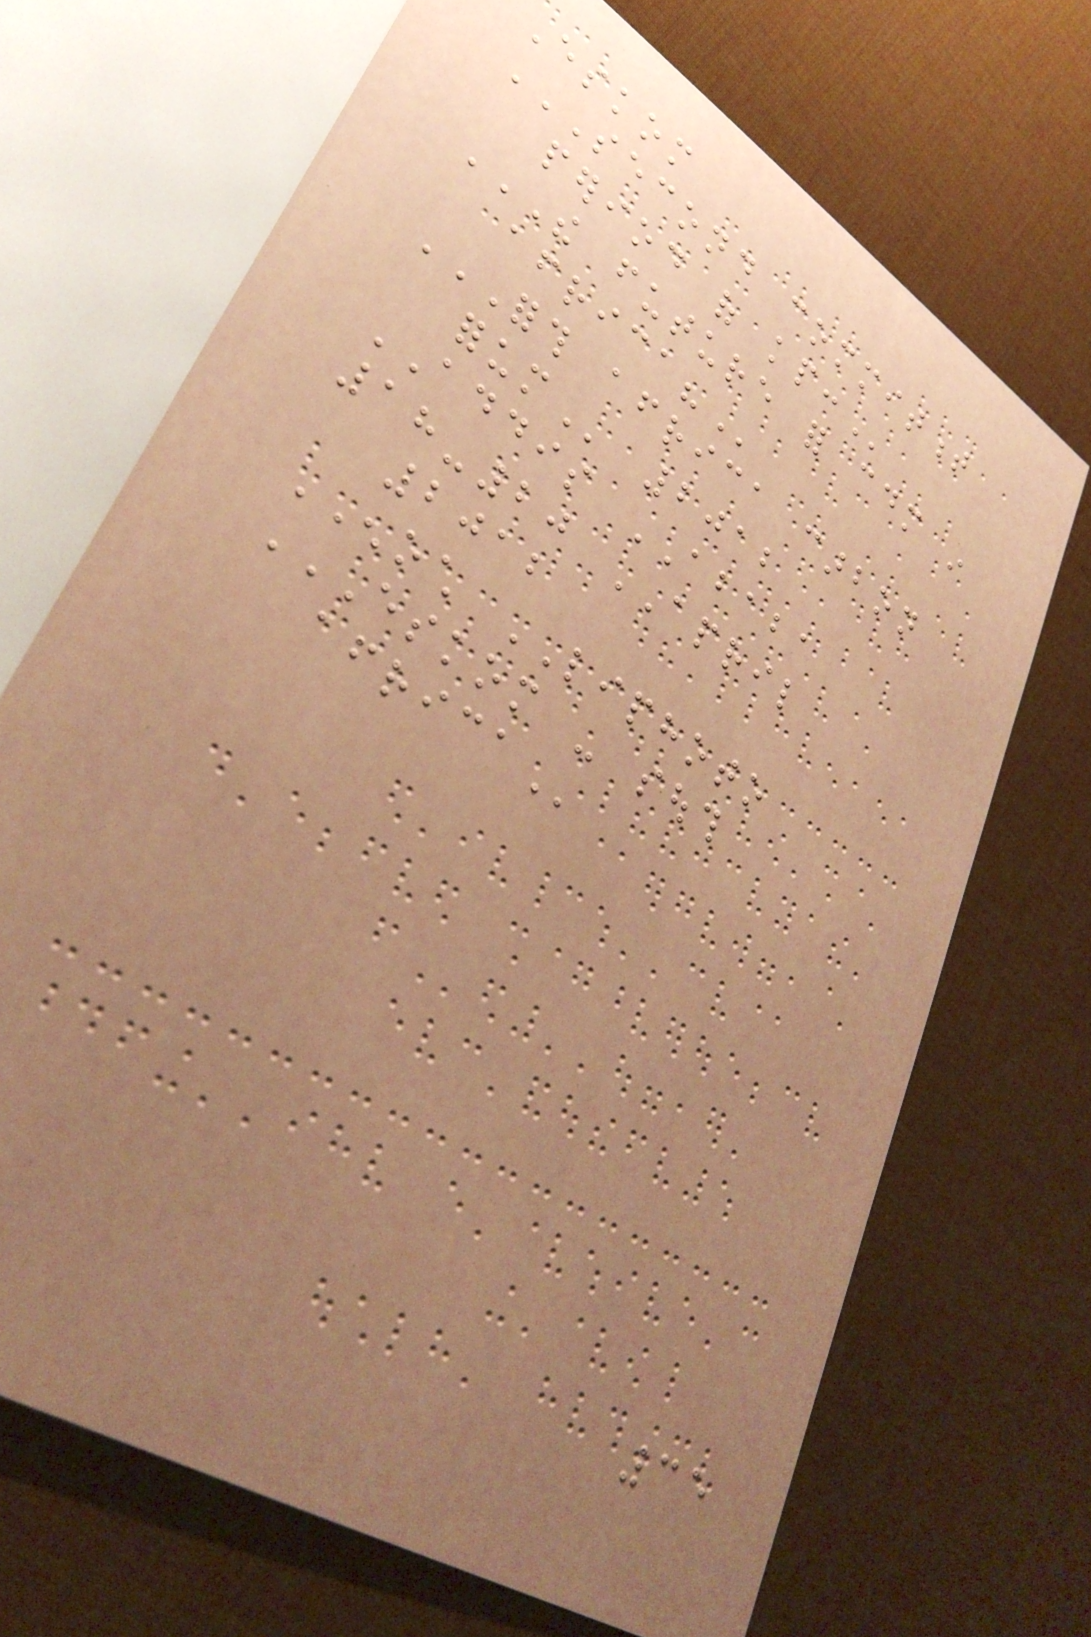Eskom
SECOND COMMITMENT
PERIOD OF KP:
THE FUTURE FOR CDM IN
AFRICA?
FORTH AFRICA CARBON
FORUM 2012
ADDIS ABABA
18-20 APRIL
2012
ENOCH LIPHOTO
ESKOM - SOUTH
AFRICA
35
